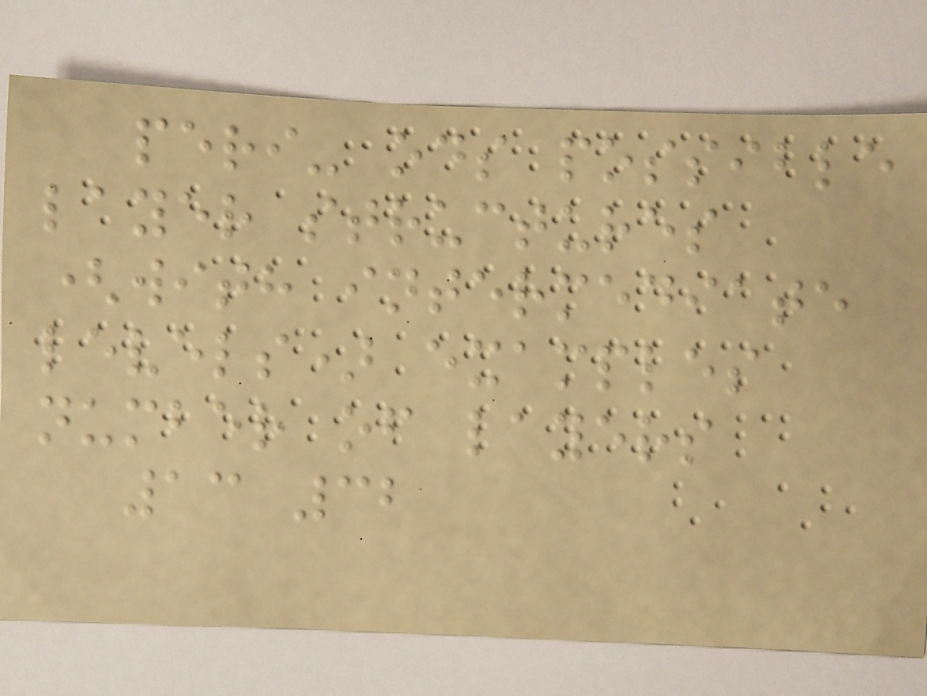peri- ods possible
layer structures
(with intermediate
levels) examples
number of layers
13 32
